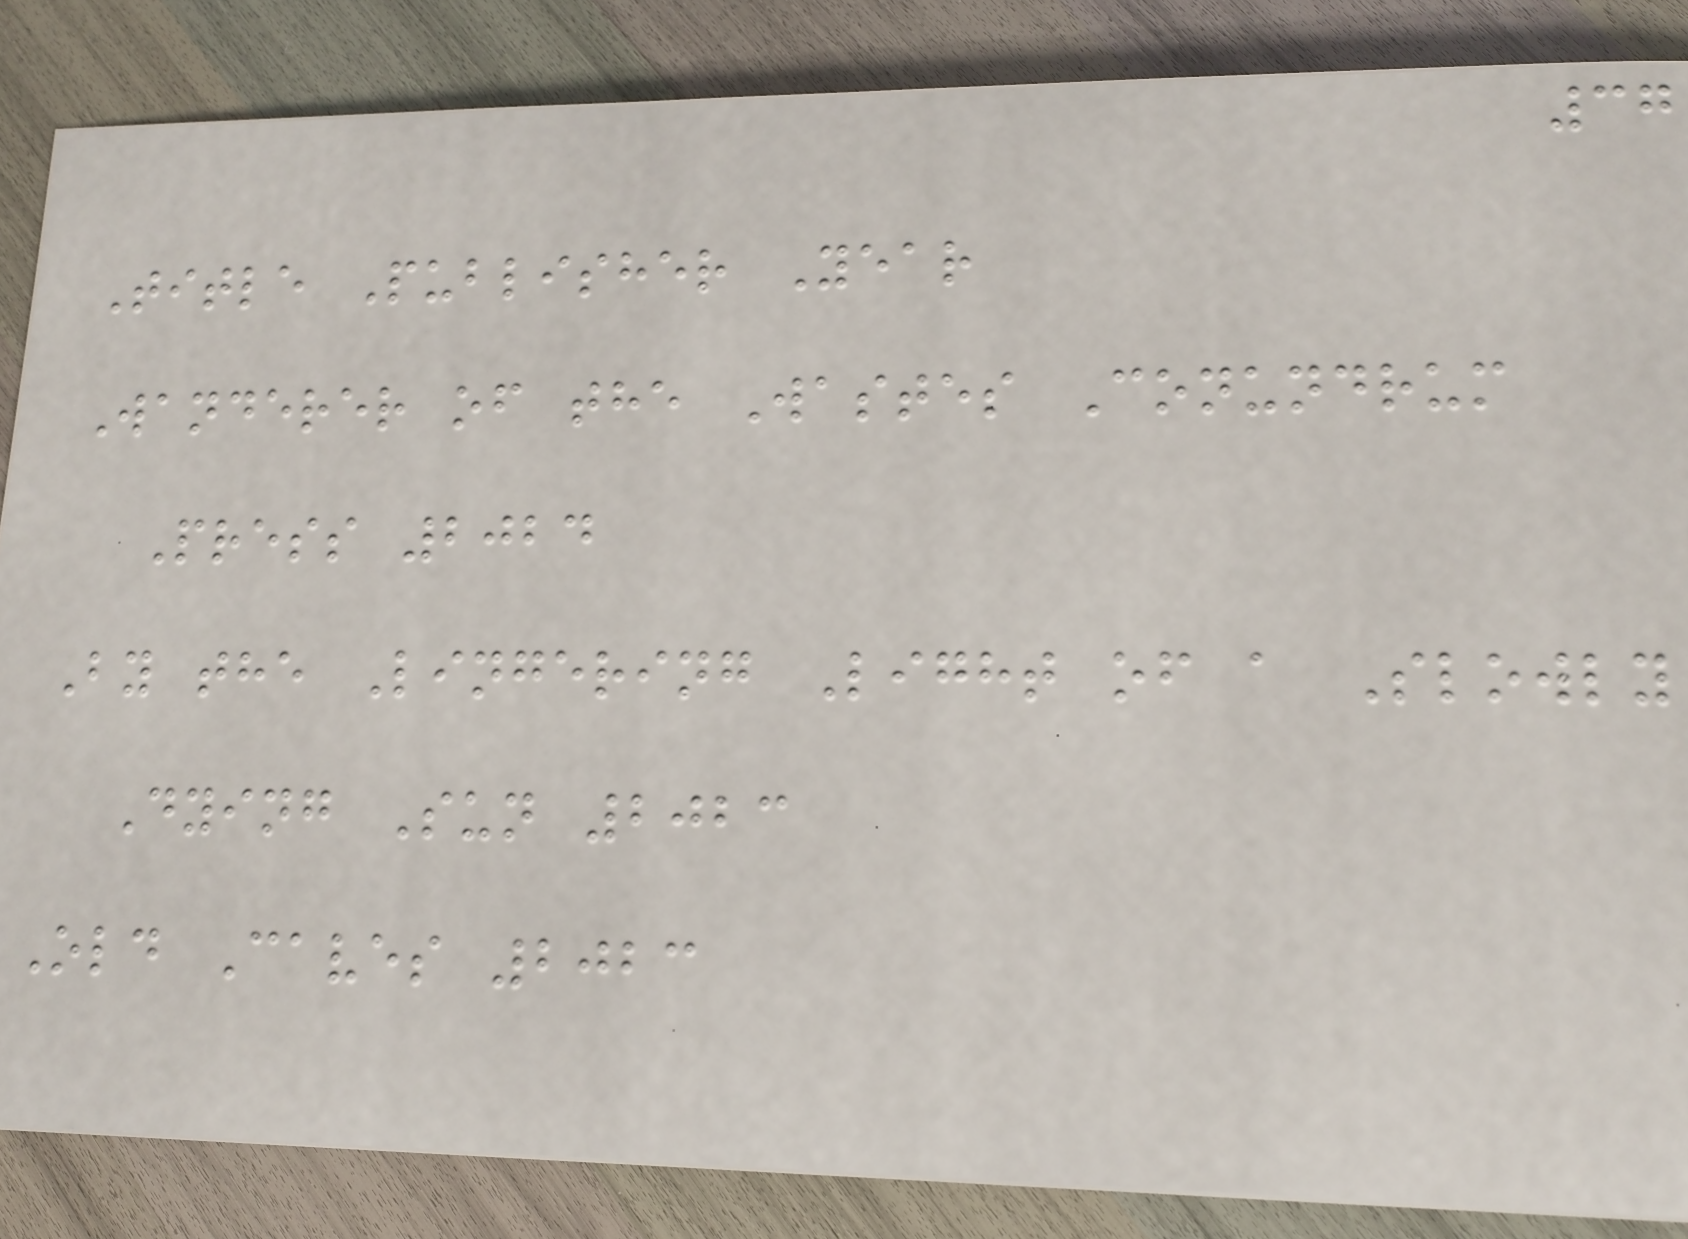37
Title Publisher Year
Wanderer of the Wastes Conundrum
Press 2024
By the Lingering Light of a Slowly
Dying Sun 2023
Old Caves 2023
